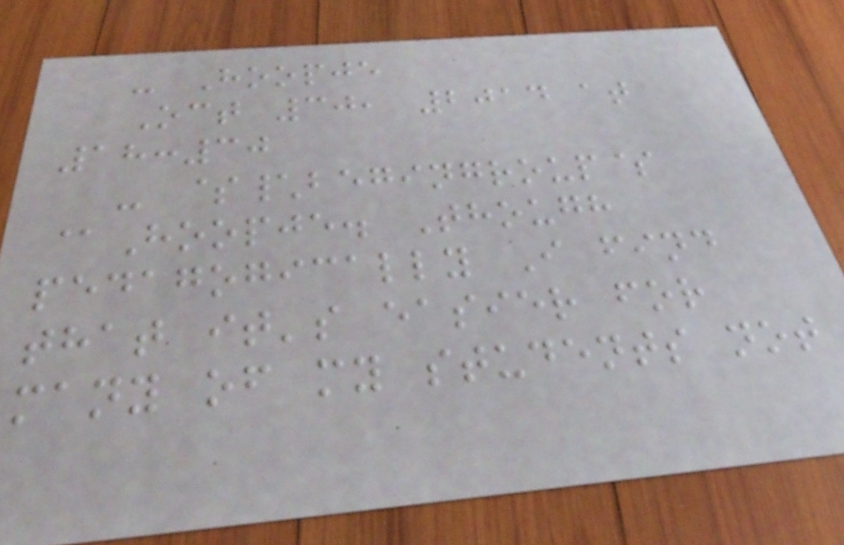- Hoopje
Oct 30, 2014 at
18:30
- $\begingroup$
@Hoopje. Though
pedagogically I find
that it's easier for
many of my students not
